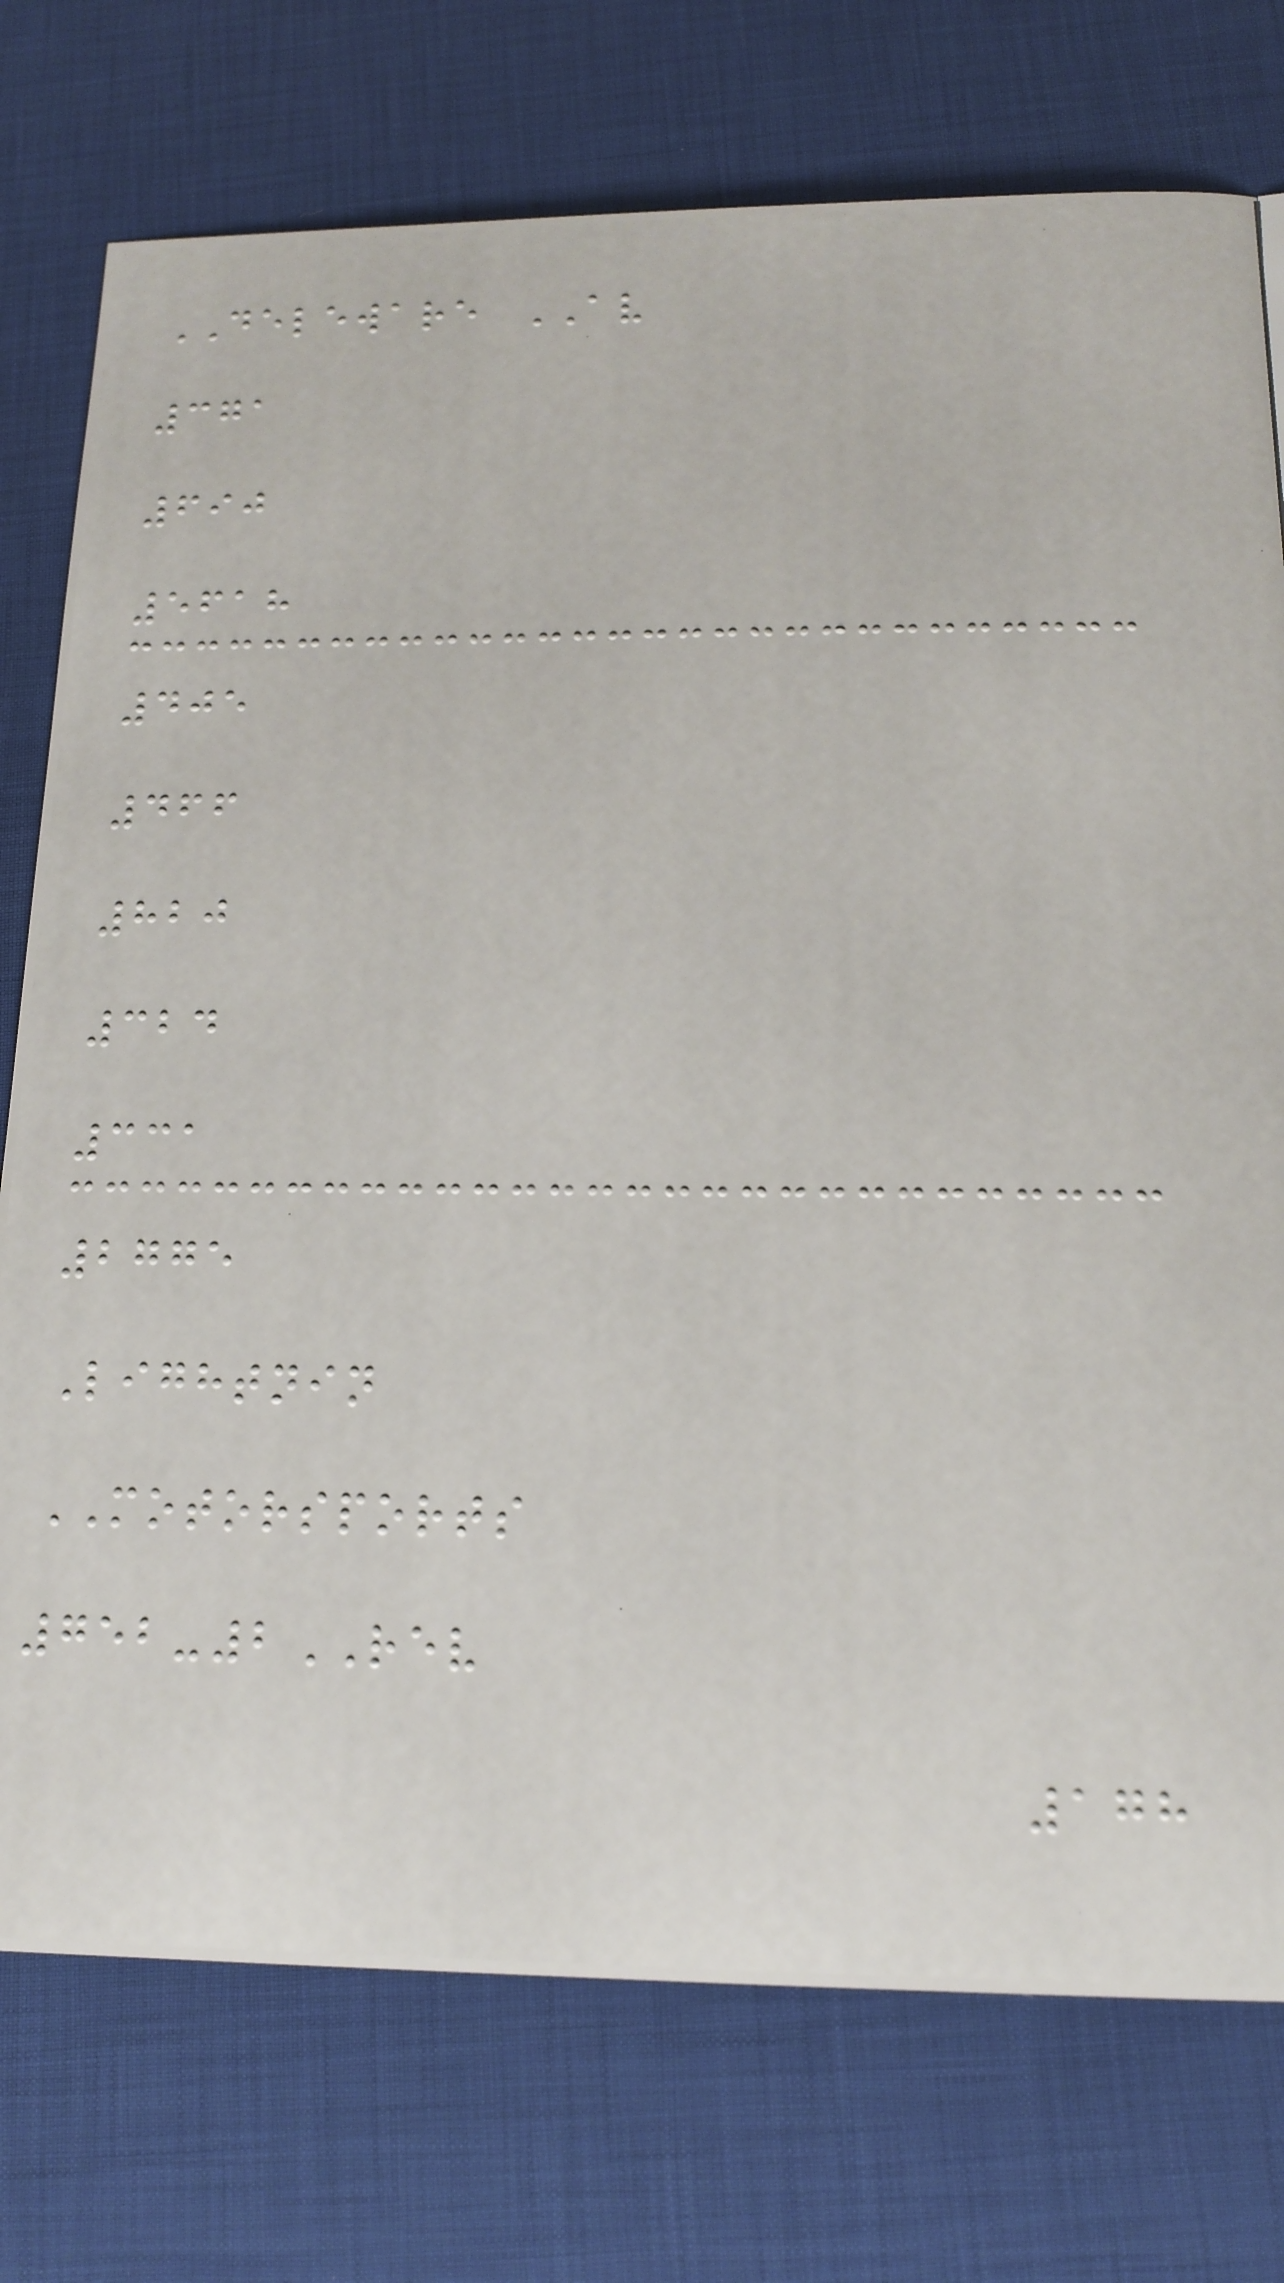DELEWARE AV
371
690
5618
405
466
820
324
331
2775
Lightnin
MOTORSPORTS
752-2REV
178
